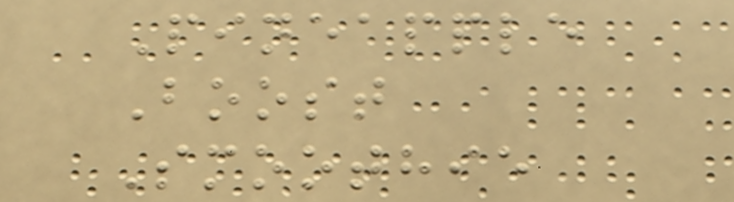Pineapple
Boost
Smoothie
